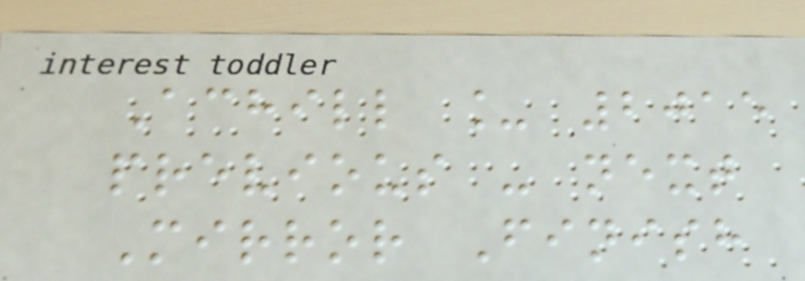Achill _ 2015
previous - next
Mirror Finish
